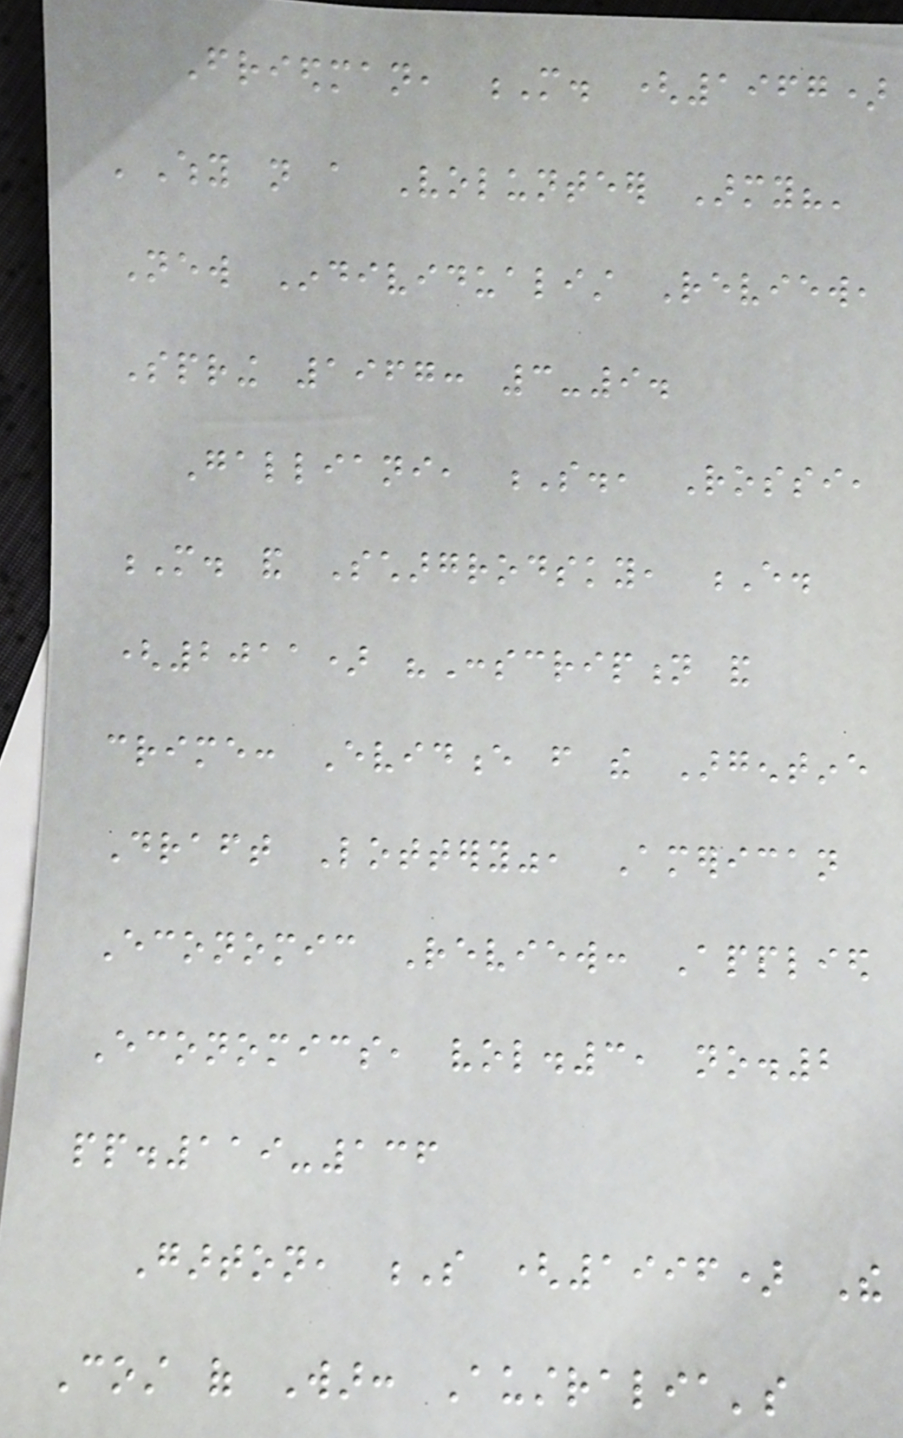Friedman, M. (1967)
'Why not a Volunteer Army?'
New Individualist Review,
Spring 1967: 3-9.
Galliani, S., Rossi,
M. and Schargrodsky, E.
(2011) "Conscription and
crime: Evidence from the Argentine
Draft Lottery", American
Economic Review: Applied
Economics, vol.3, no.2
pp.119-136
Garton, S (1996) The
Cost of War: Australia's
